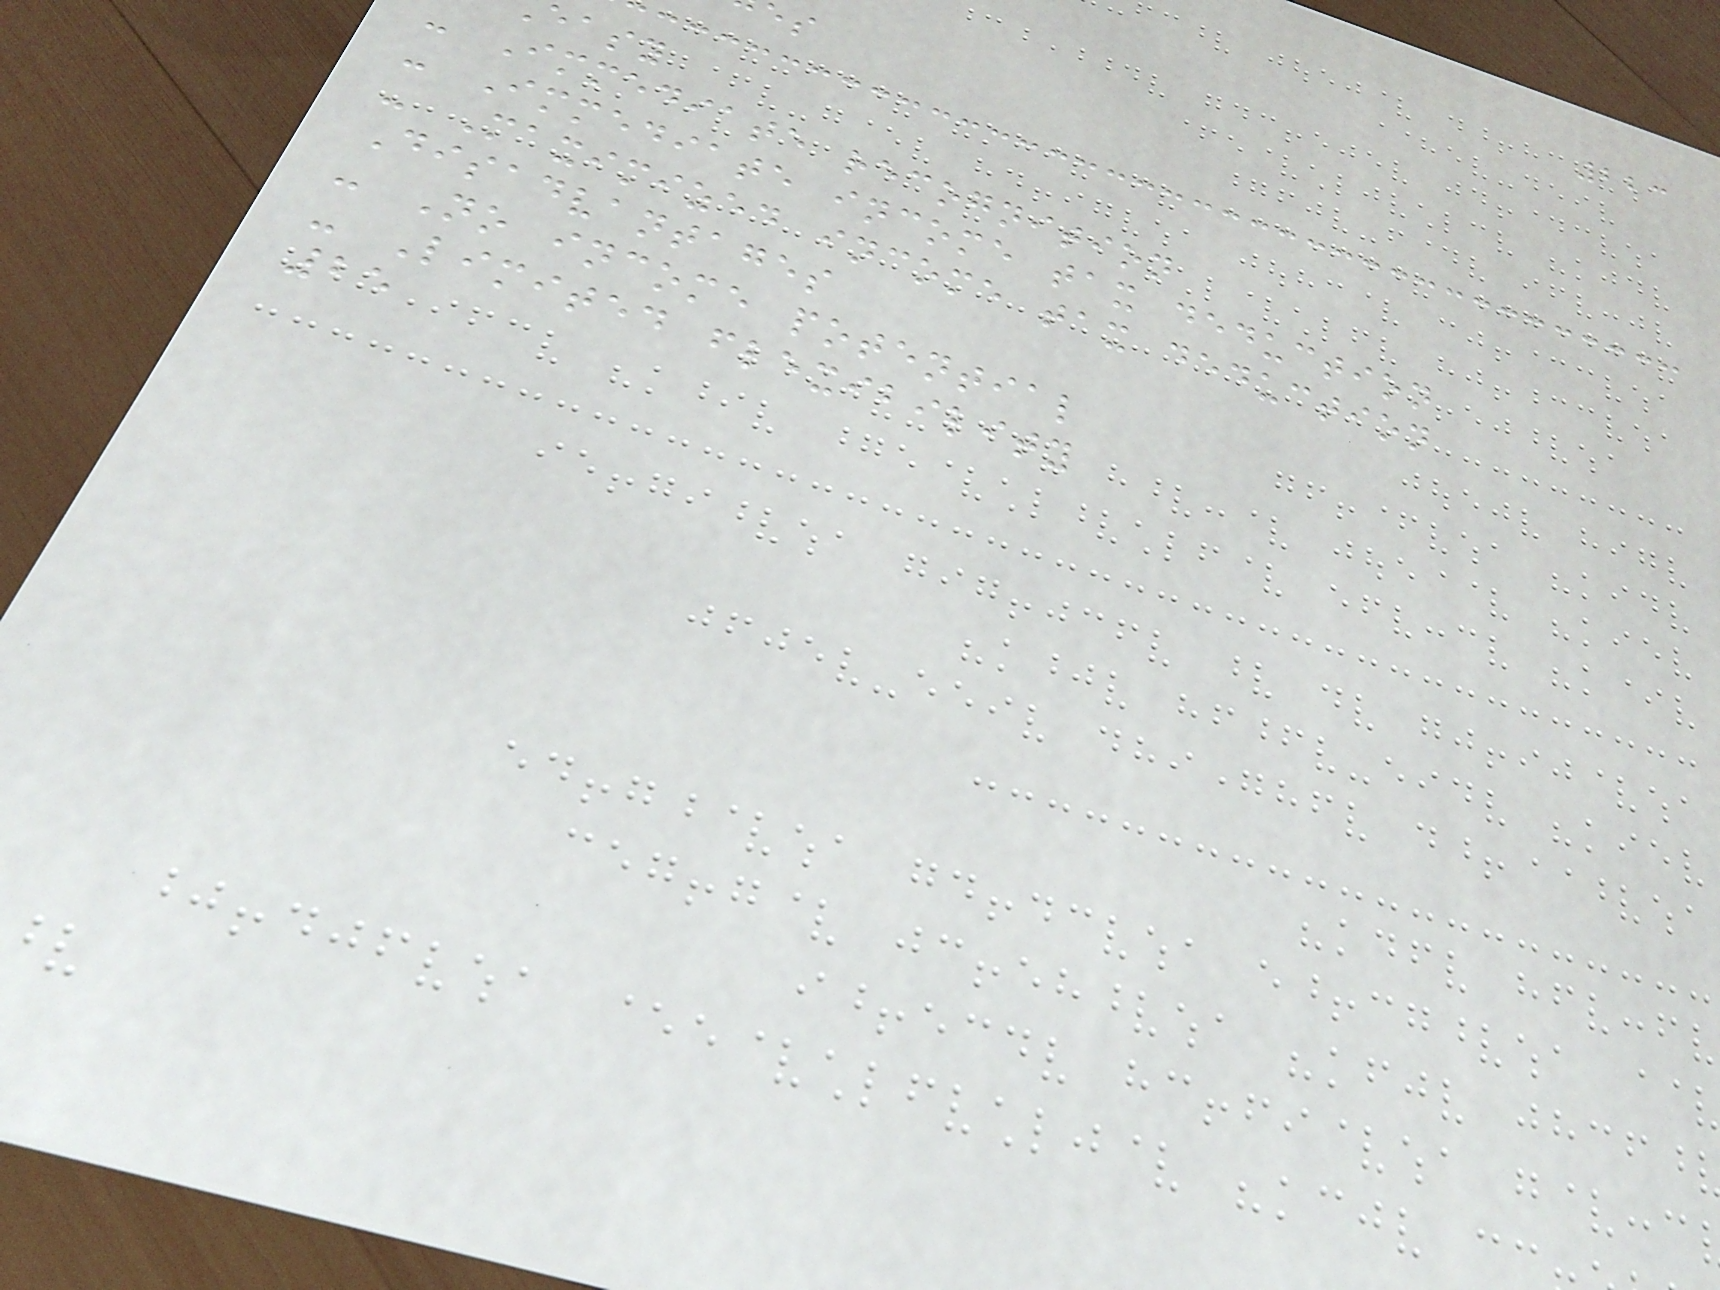223
easy
- Immediate recognition
- Immediate income tax deduction
- Maximized income tax deduction
Disadvantages
- No income potential
- Limited flexibility
25
